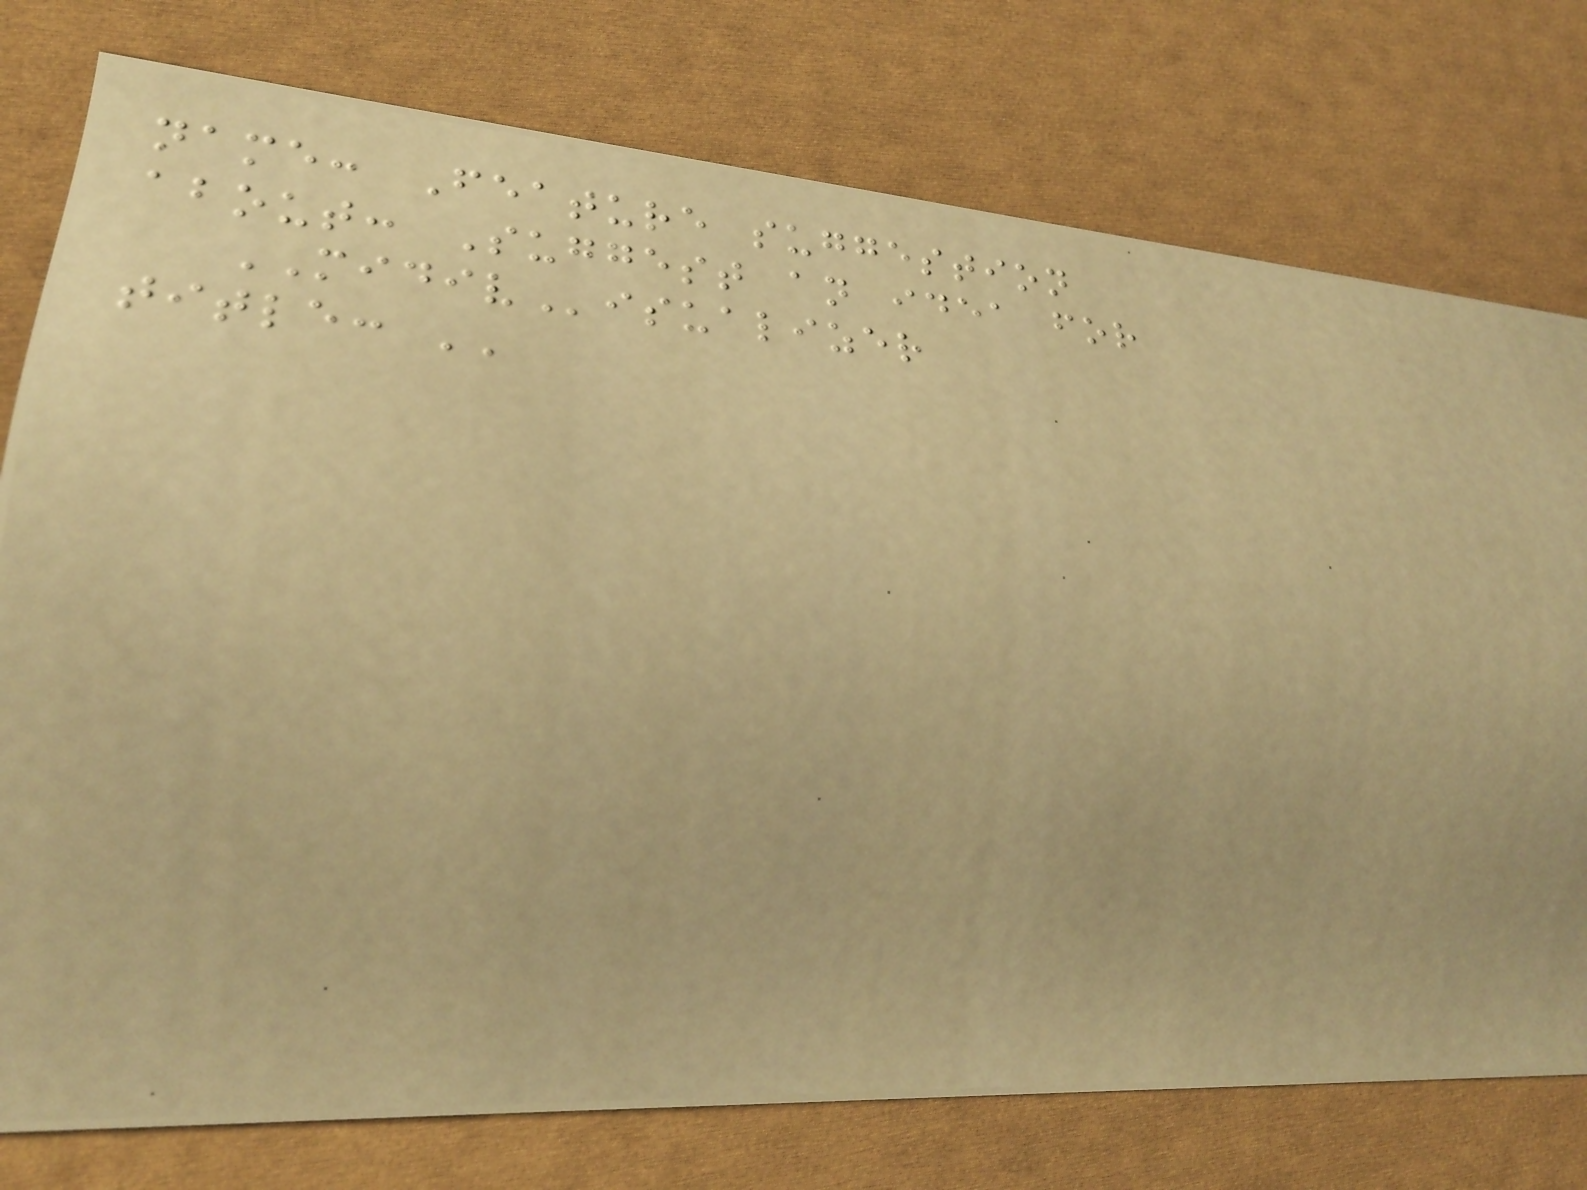name: Feature suggestion
about: Suggest an idea for
MIDIVisualizer
title: ''
